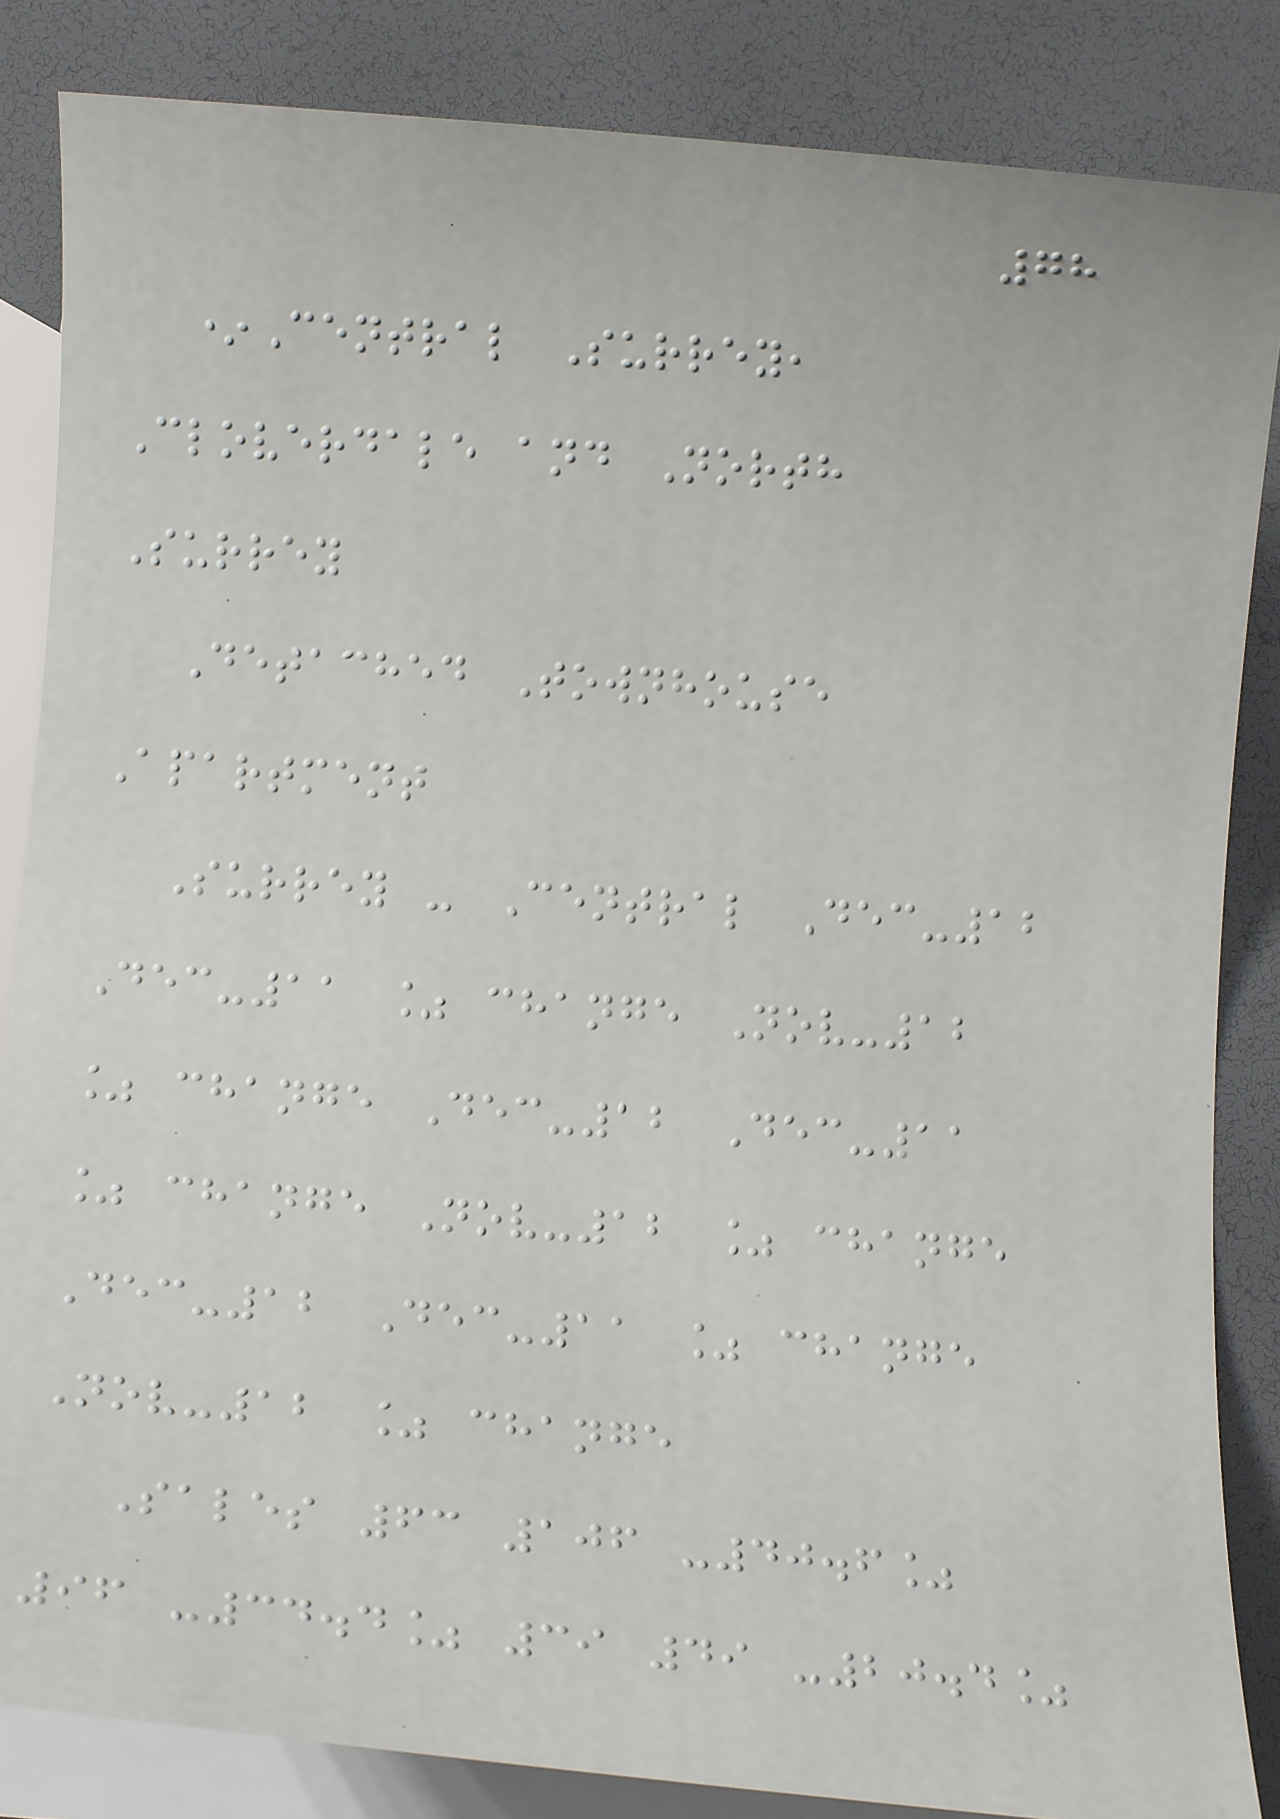78
*Central Surrey,
Cloverdale and North
Surrey
Detached Townhouse
Apartment
Surrey - Central Dec-12
Dec-11 % change Nov-12
% change Dec-12 Dec-11
% change Nov-12 % change
Dec-12 Dec-11 % change
Nov-12 % change
Sales 63 106 -40.6%
96 -34.4% 39 49 -20.4%
